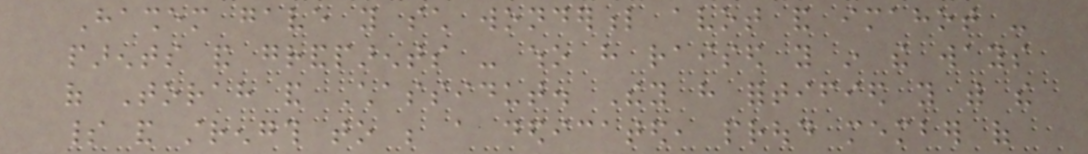Hashem gave you such wonderful avot and imahot -
parents and grandparents - who have raised you in the ways
of Torah and Chassidut. They have fortified you with the
spirit and strength to be a dedicated, proud member of
